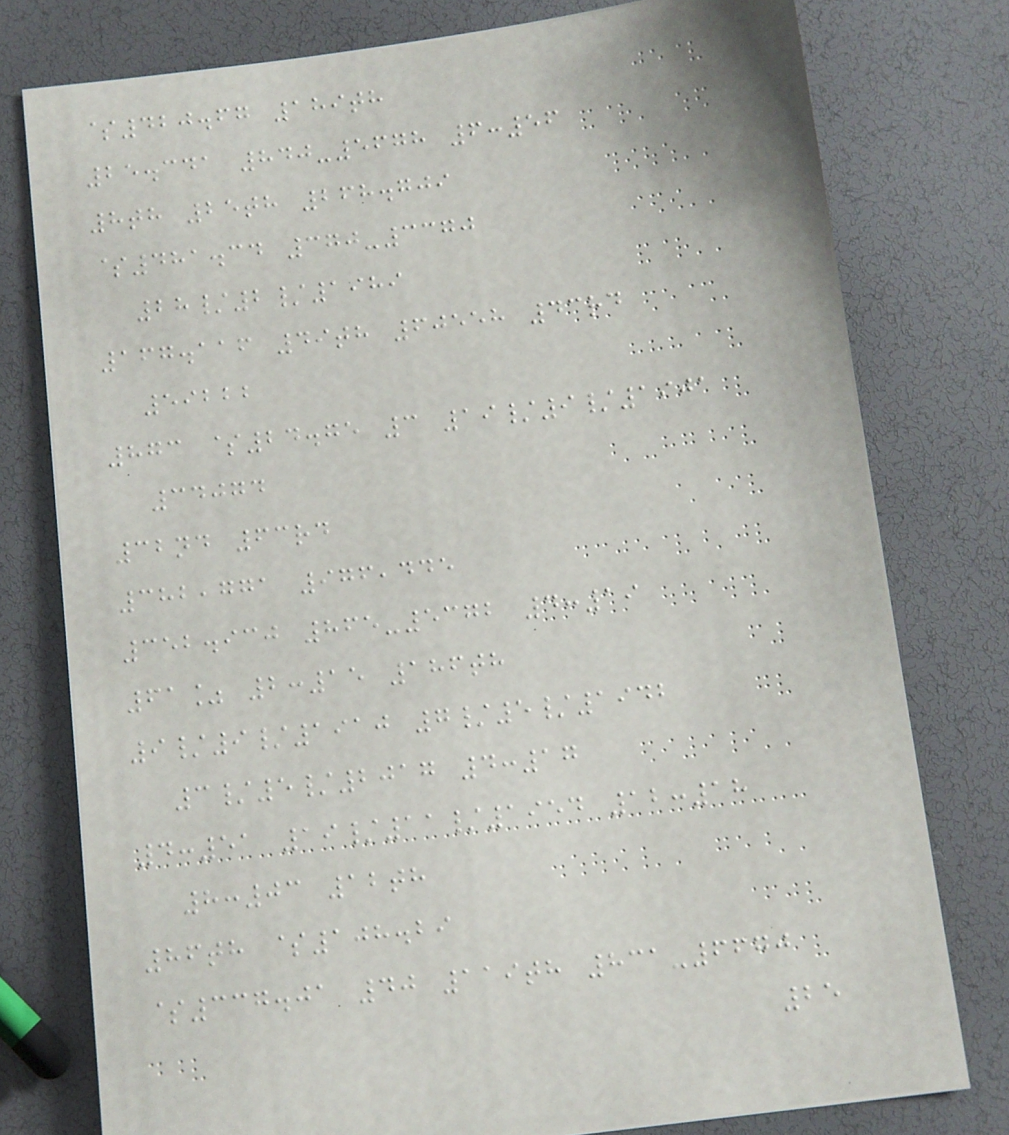$420.67 189th
25.341 840-5678 6:56
8th 25th 268.709
$481.34 370-3370
28/2/1989
167.116 49th 60558 43rd
59222
873 $24.75 3 19/9/1901
34074
32nd 63rd
382,771 976,445
352.930 865-5372 4:19
61% 2:15 186th
9/9/1910 7/5/1942
3/5/2017 4:17
4:51 19/11/1954 12:18
8:03 12th
86th $108.29
$337.01 40 119th 831-6670
25
